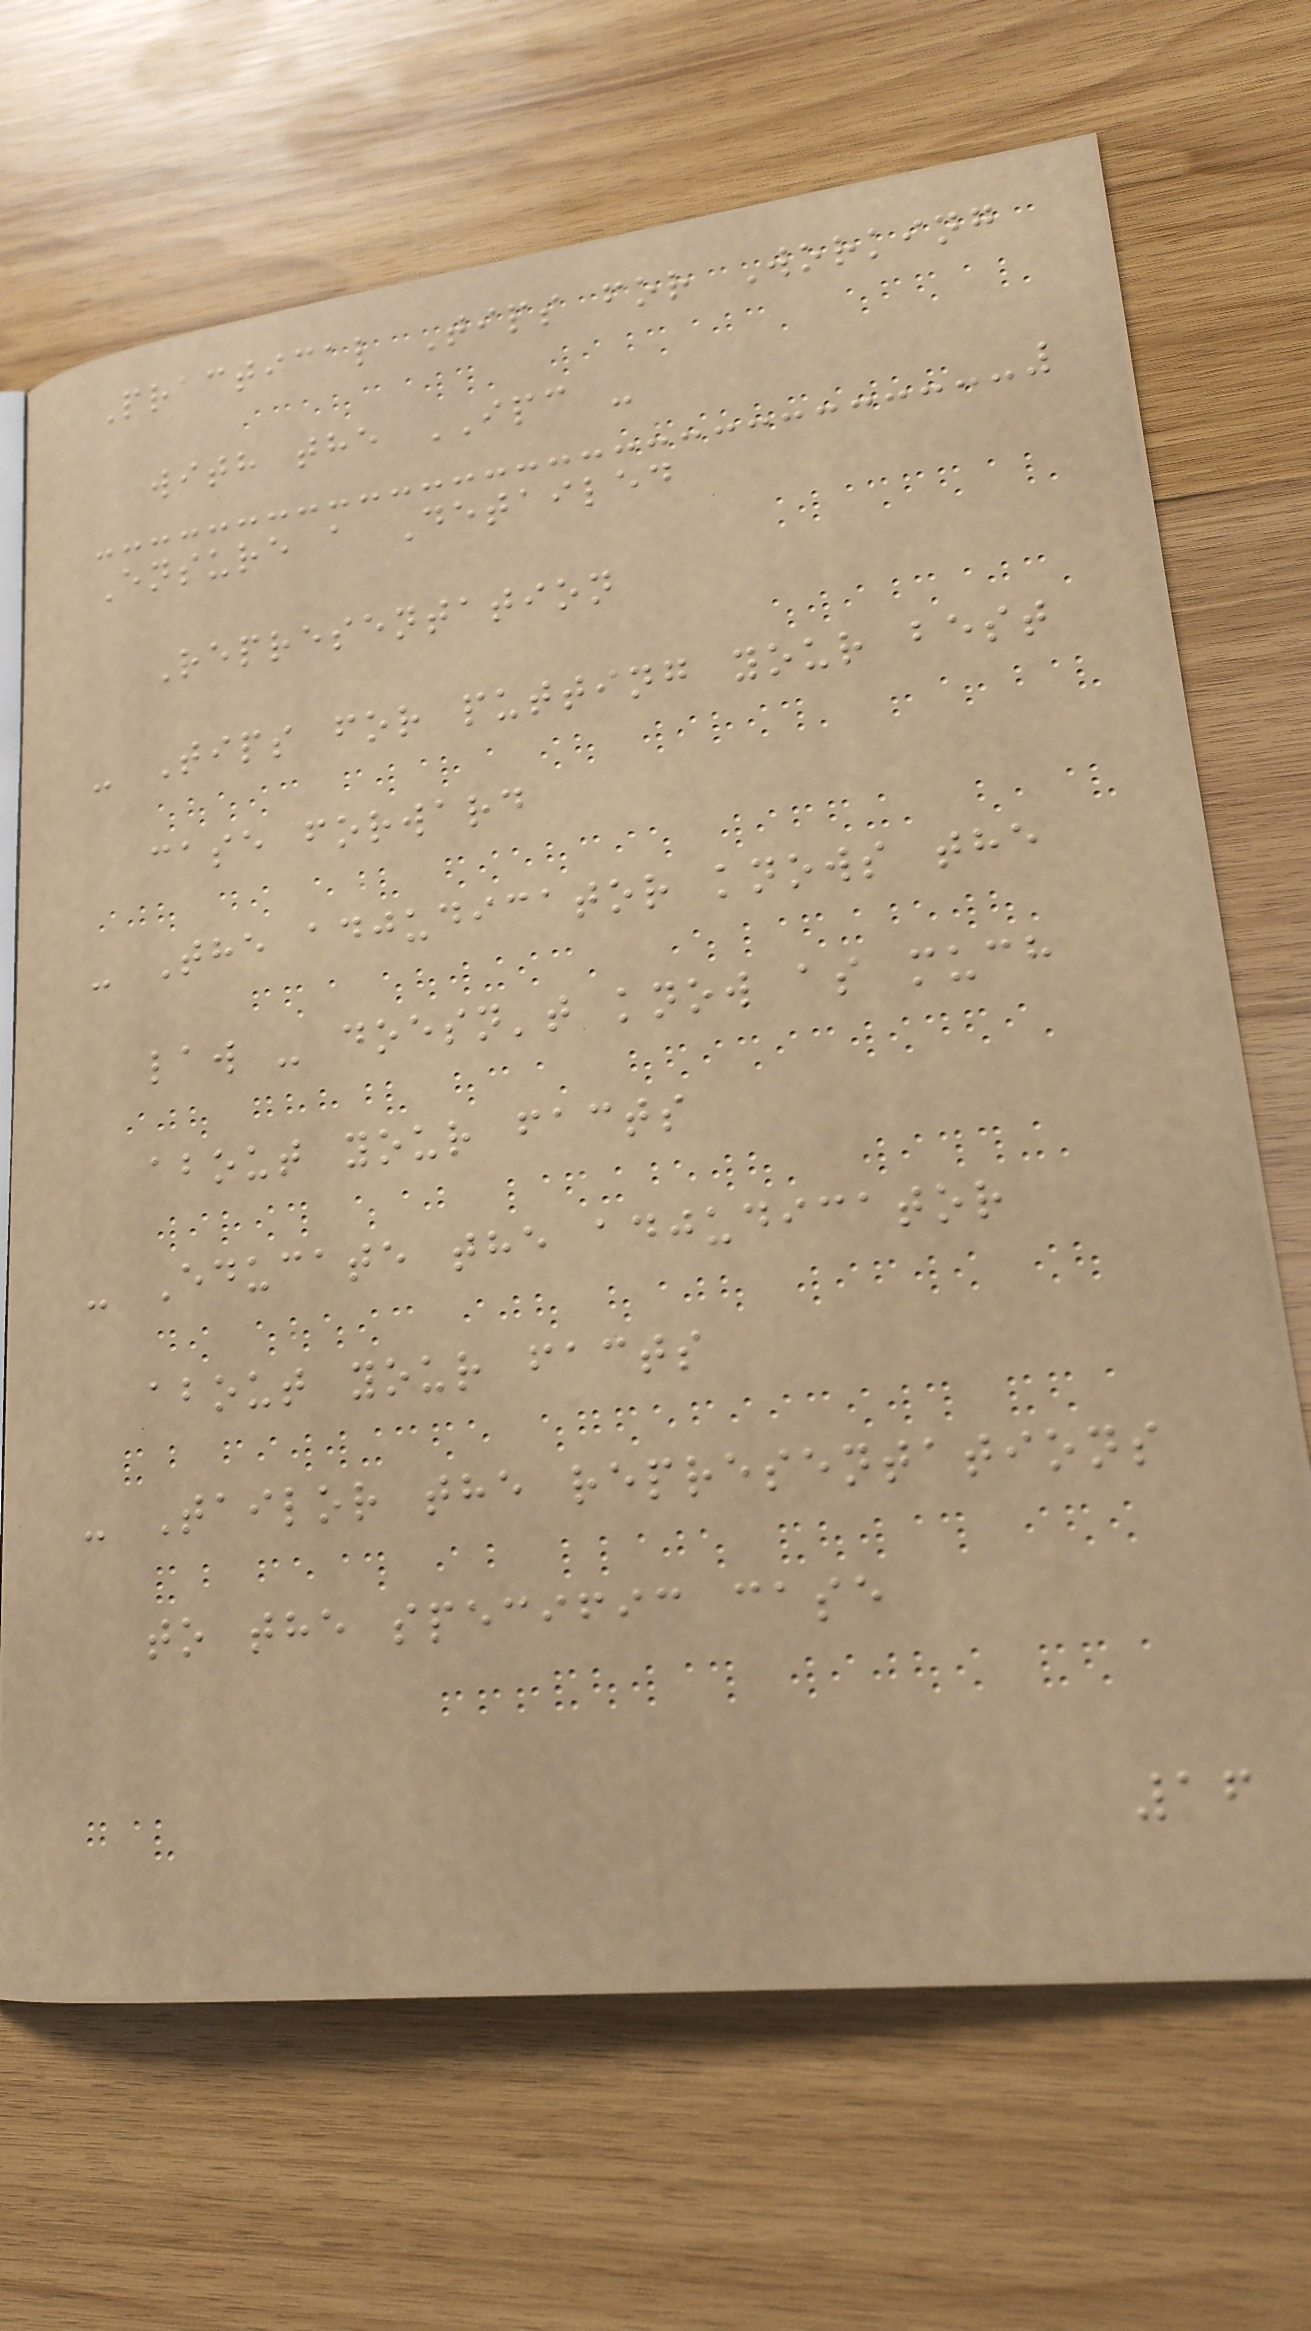Practical Tips for Working
with the IPC -
Ensure a Detailed
Representation
- Tips for putting your best
case forward
- The adjudicator knows the
law - doesn't know as much
about your facts
- Educate the adjudicator
about your facts
- Tailor the representations
to the specific case
16
